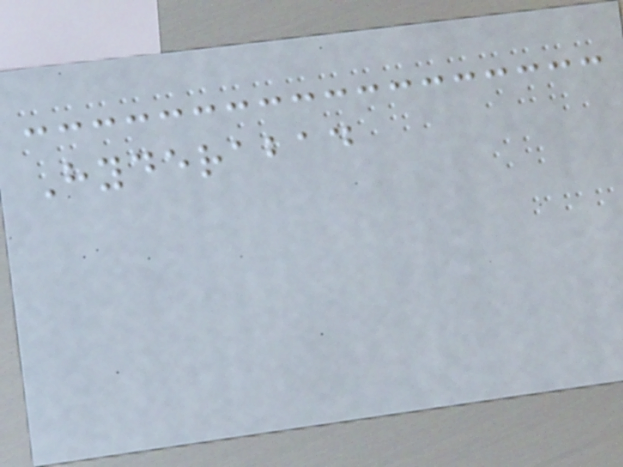Hyderabad
